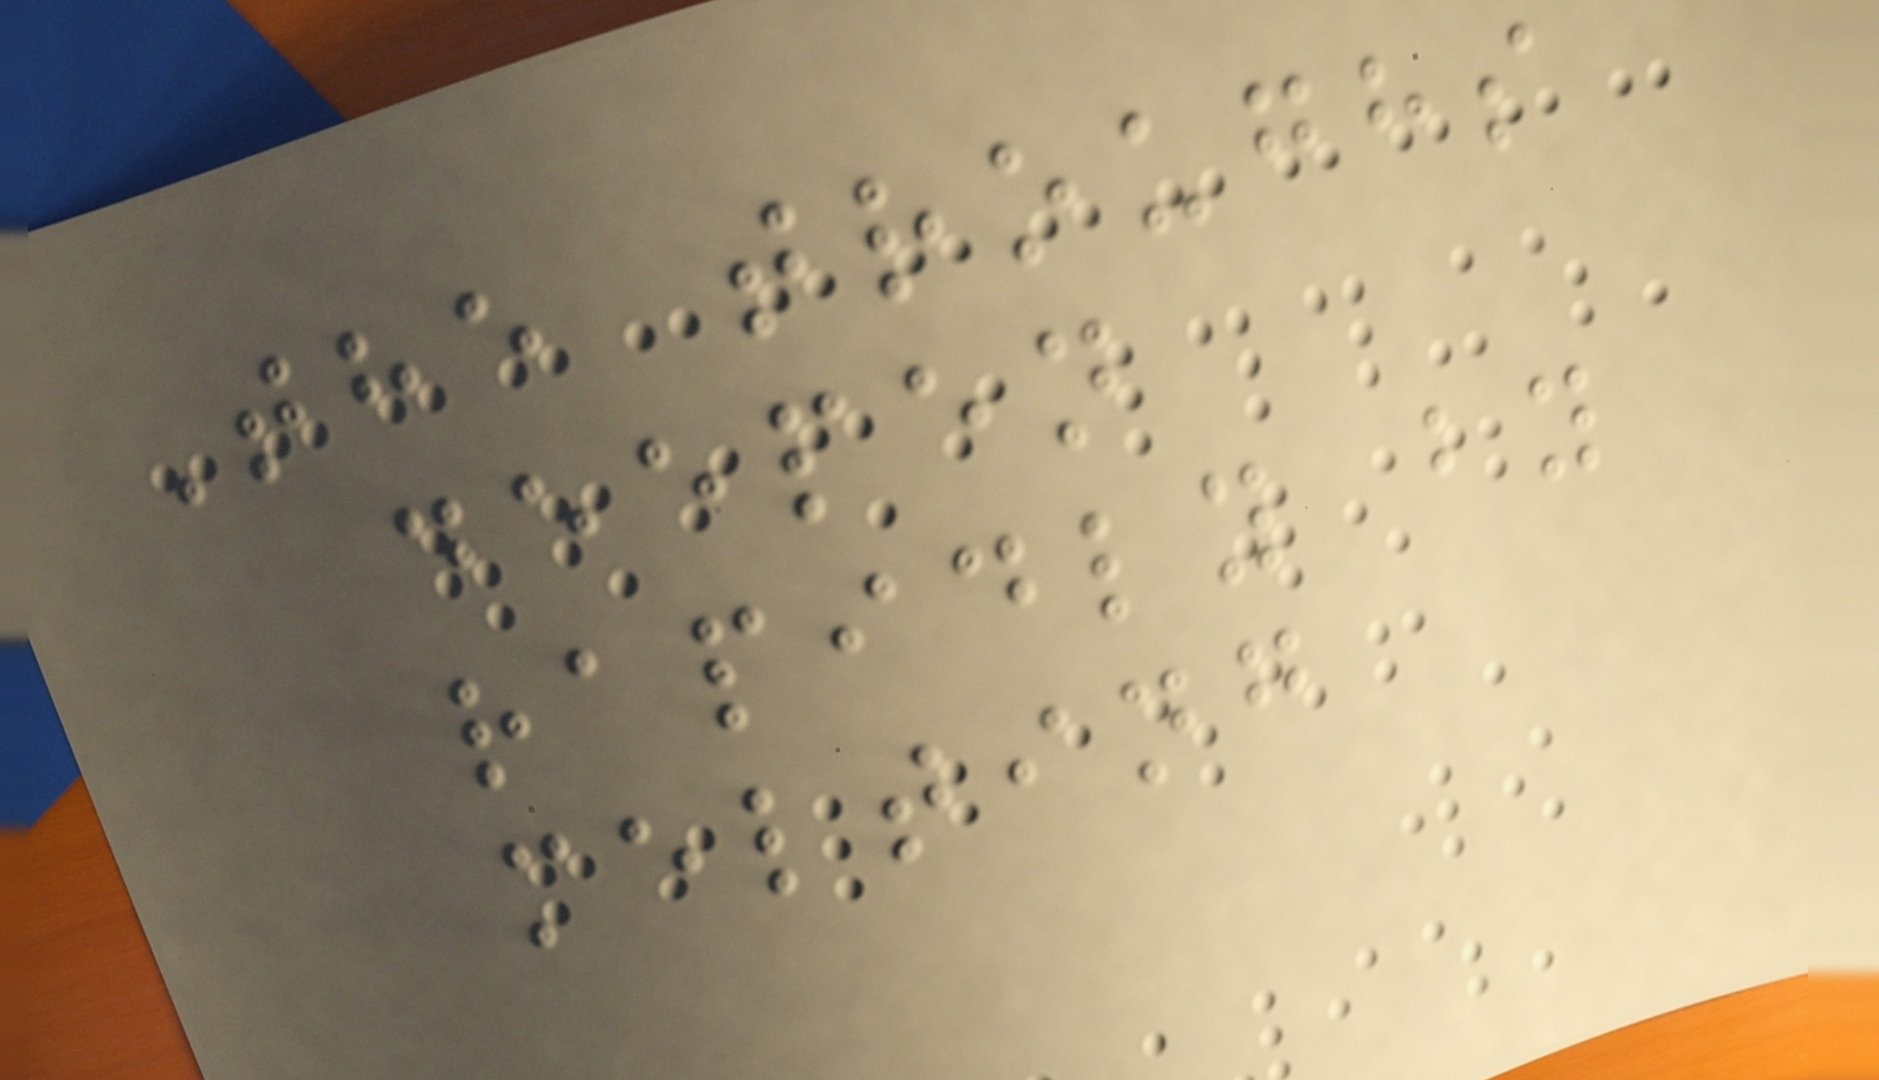The troughs
deepen
rapidly by
melting
